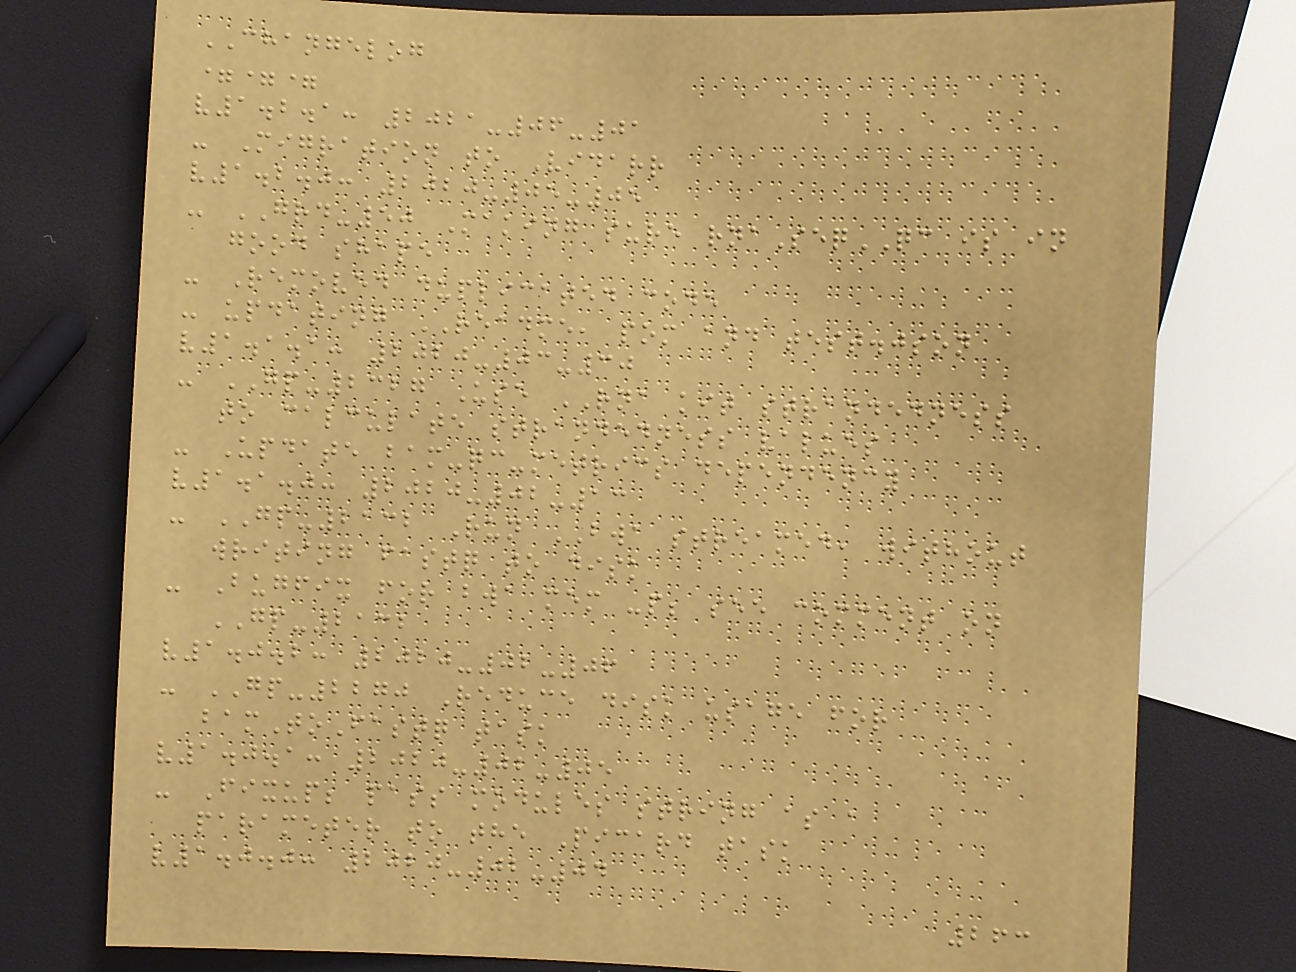CHANGELOG
===
v1.2.1: 2021-06-01
- Migration to Vidarr
v1.2.0: 2020-05-05
- GRD-50 Making sure rnaSeqQC is in
good shape
- Removed duplicated code
- updating README, pom and test.json
v1.1.1: 2020-03-30
- GP-2327 Use RNA kit strandedness
to calculate strandedness values
- Update bam-qc-metrics dependency
v1.1.0: 2020-02-13
- GP-2132 Run BWA streamed, without
writing fastq to disk
- Bugfix for bwa mem -p; see comment on
GP-2132
v1.0.2: 2020-02-06
- GP-2270 Reduce disk usage for
bamToFastq task
v1.0.1: 2020-02-05
- Fixup; pass modules string as a
parameter to the Picard task
v1.0.0: 2020-02-04
263
